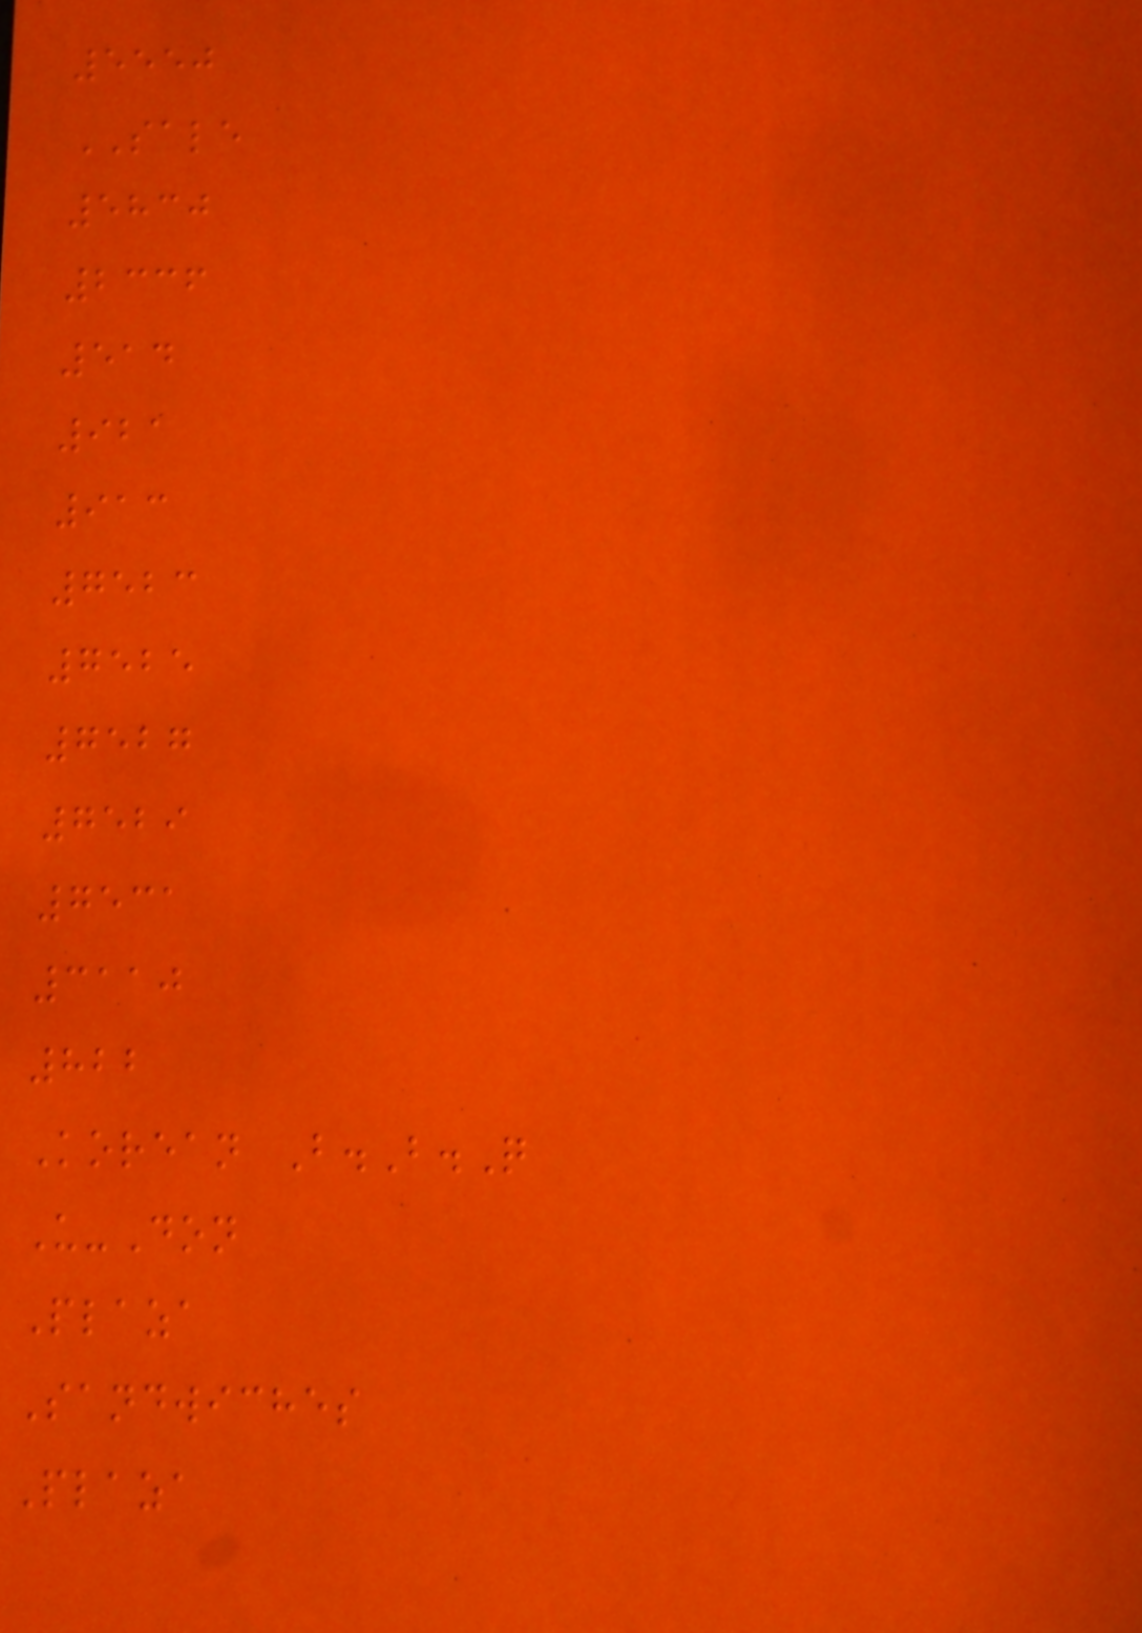5550
SALE
5830
2336
514
921
913
7523
7525
7527
7529
7531
3110
822
Korean B.B.Q
U-Don
Plaza
Sandwiches
Plaza
